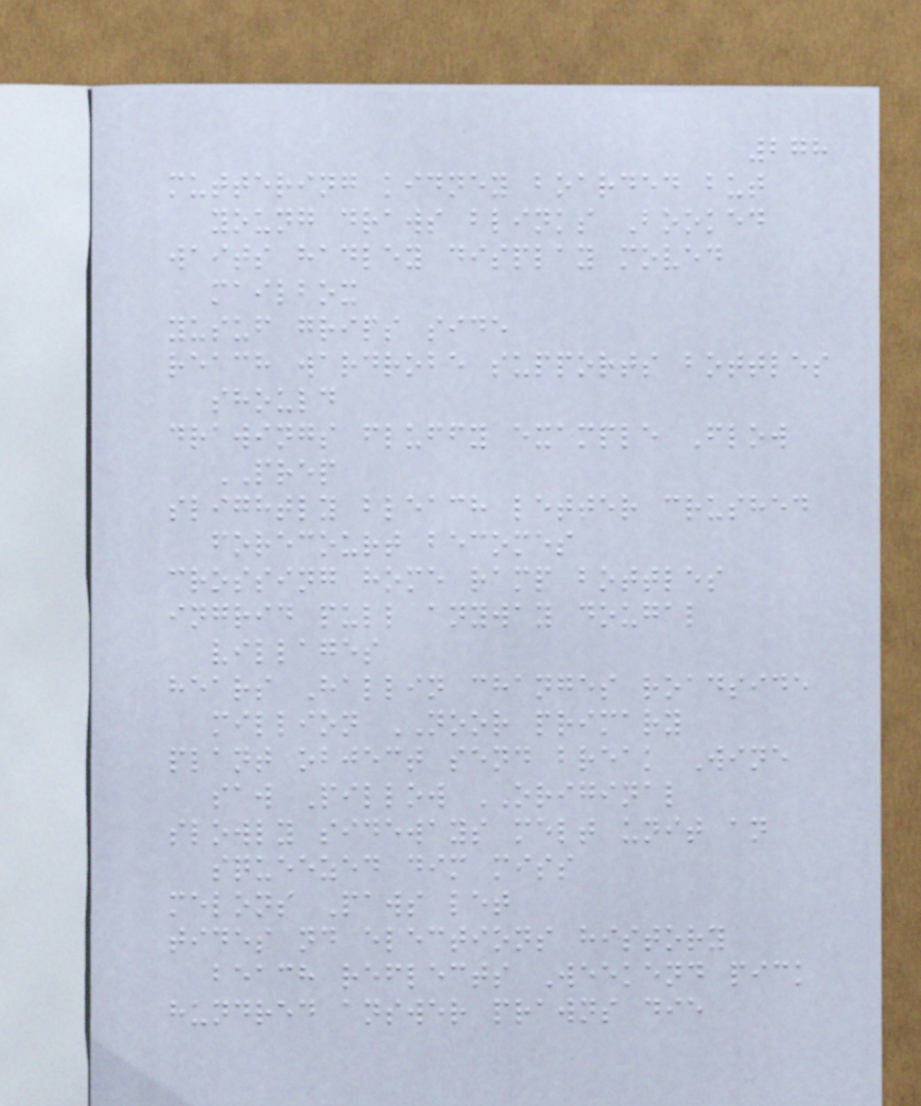278
muttering kidney boarded but
young draws blinks Booked
waits hadley display moved
mailbox
yusuf grips side
reach wardrobe supports bottles
should
drawings fluffy example Flow
PREP
slightly bleach letter crushed
forecourt becomes
crossing home ramp bottles
ingrid pull anyway dougal
villages
hears Hallin changes roadside
million NOOR primary
plant object send break Wine
saw Pillow ORIGINAL
slowly sideways melt unit an
squeezed dim miss
melons Paws let
tides nd elections history
beach reflects Weekend pick
hundred answer prawns die
